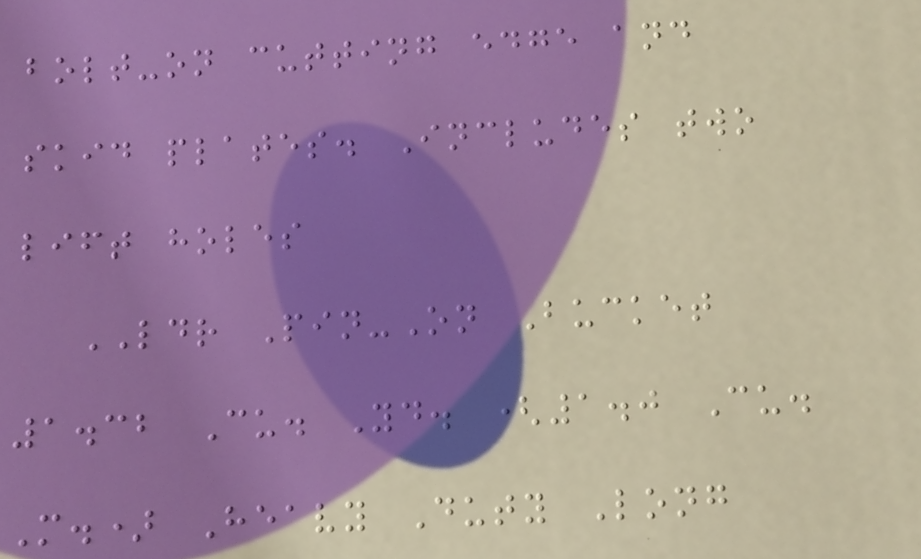bolt-on cutting edge and
skid plates. Includes two
lift holes
LDR Pin-On Bucket
1.32 Cu. Yd. (1.0 Cu.
M.) Heavy Duty Long
